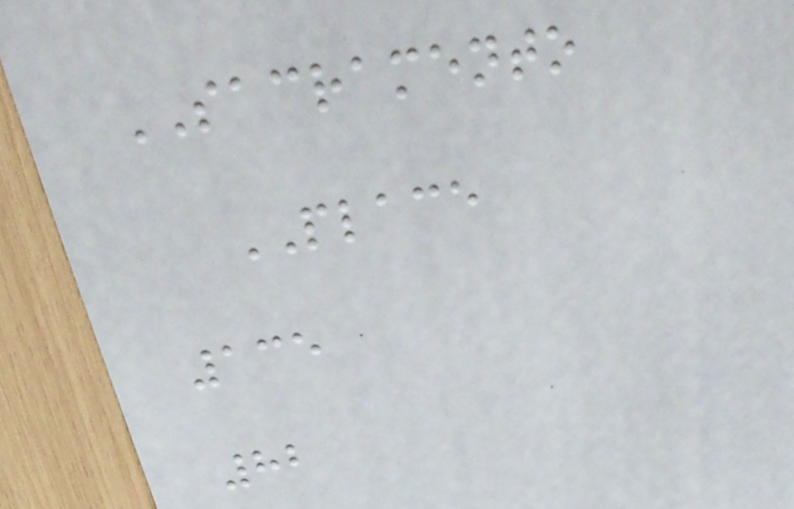SACRAMENTO
PLACE
135
82
